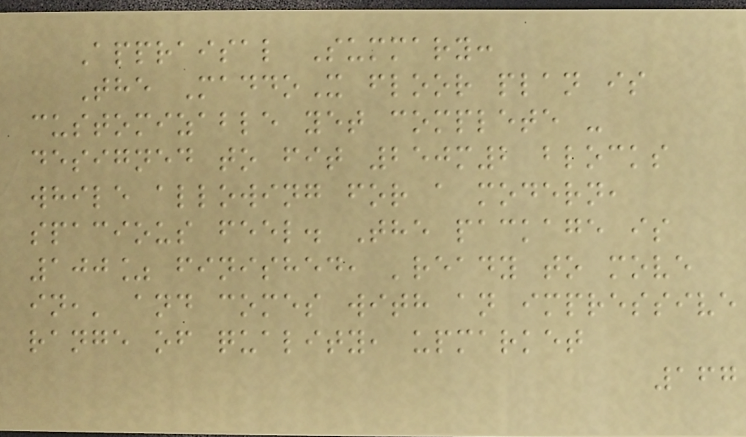Appraisal Summary:
The MaddoX floor plan is
customizable yet complete -
designed to fit 250m2 blocks
while allowing for a modern,
spacious feel. The package is
100% finished, 'ready to move
in,' and comes with an impressive
range of quality, upmarket
167
